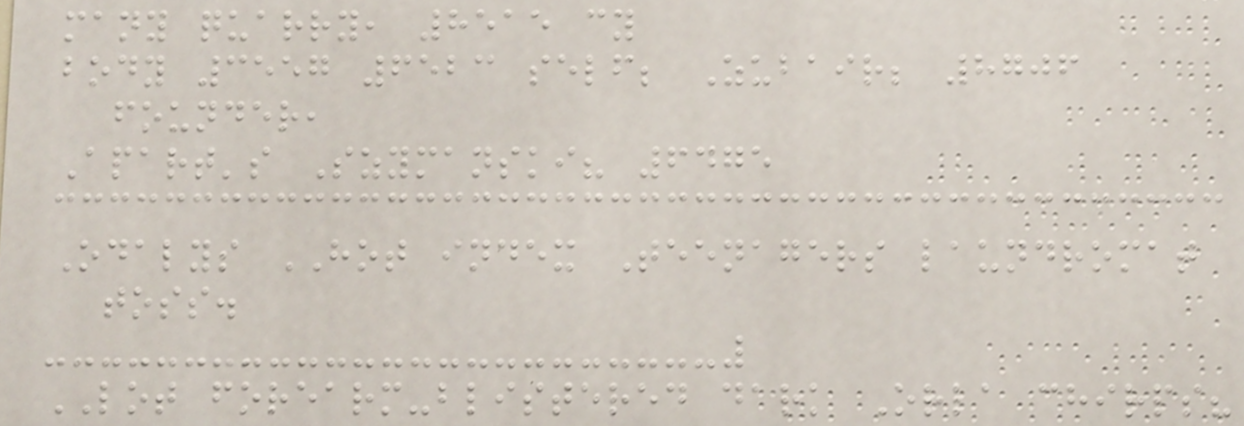many quarry, 8515 cy
body 3557 6523 self; Zubair; 8706
founder,
Apart's Szymanski? 6475
Odalys HOT index Teenagers laundromat
toss.
LOT forearm-blistered dark Orla chirps?
